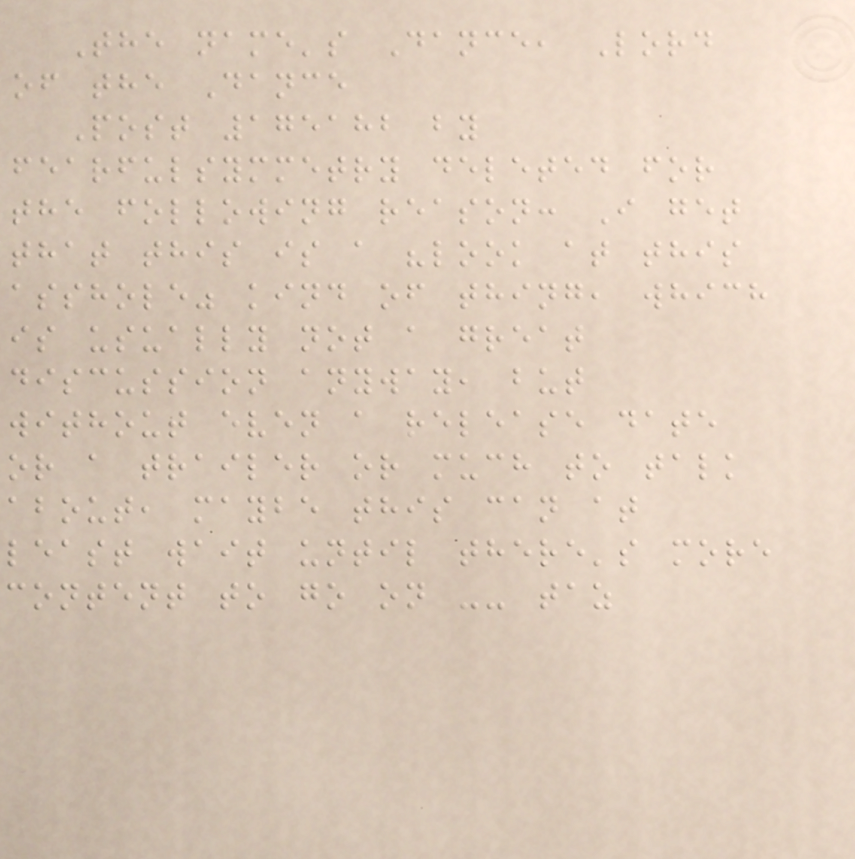The name's Dance, Lord
of the Dance
Post 175182 by
fearfulsymmetry deleted for
the following reason: I get
that this is a "look at this
asshole" kind of thing, which
is usually not a great
discussion anyway, but
without even a release date
or a trailer or much to talk
about, maybe this can at
least wait until there's more
content to go on -- taz
